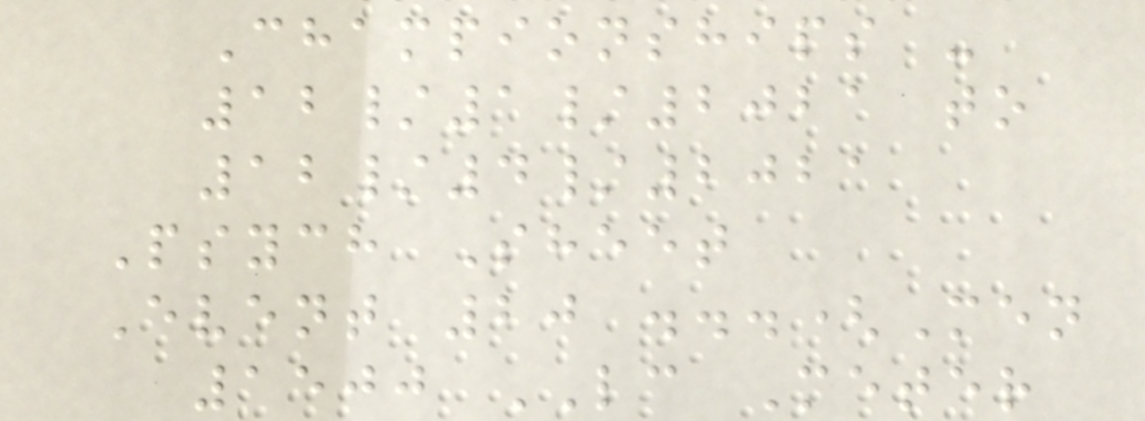Championships -
12/1/2021 to
12/4/2021
Psych Sheet
Event 20 ...(Men
1500 LC Meter
